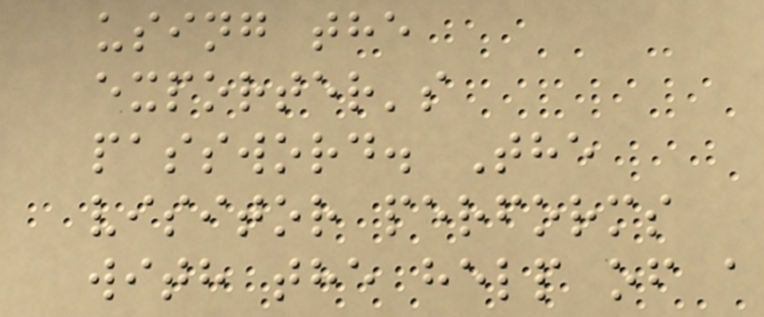using the
exporter's
password. The
visitor performs
with the help of a
